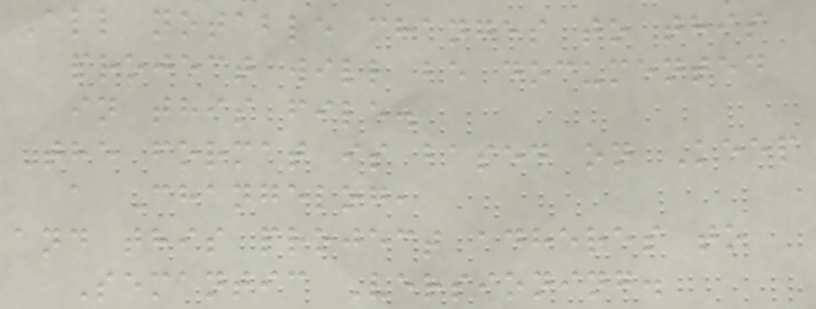All notable changes to this
project will be documented
in this file.
The format is based on Keep
a Changelog,
and this project adheres to
Semantic Versioning.
